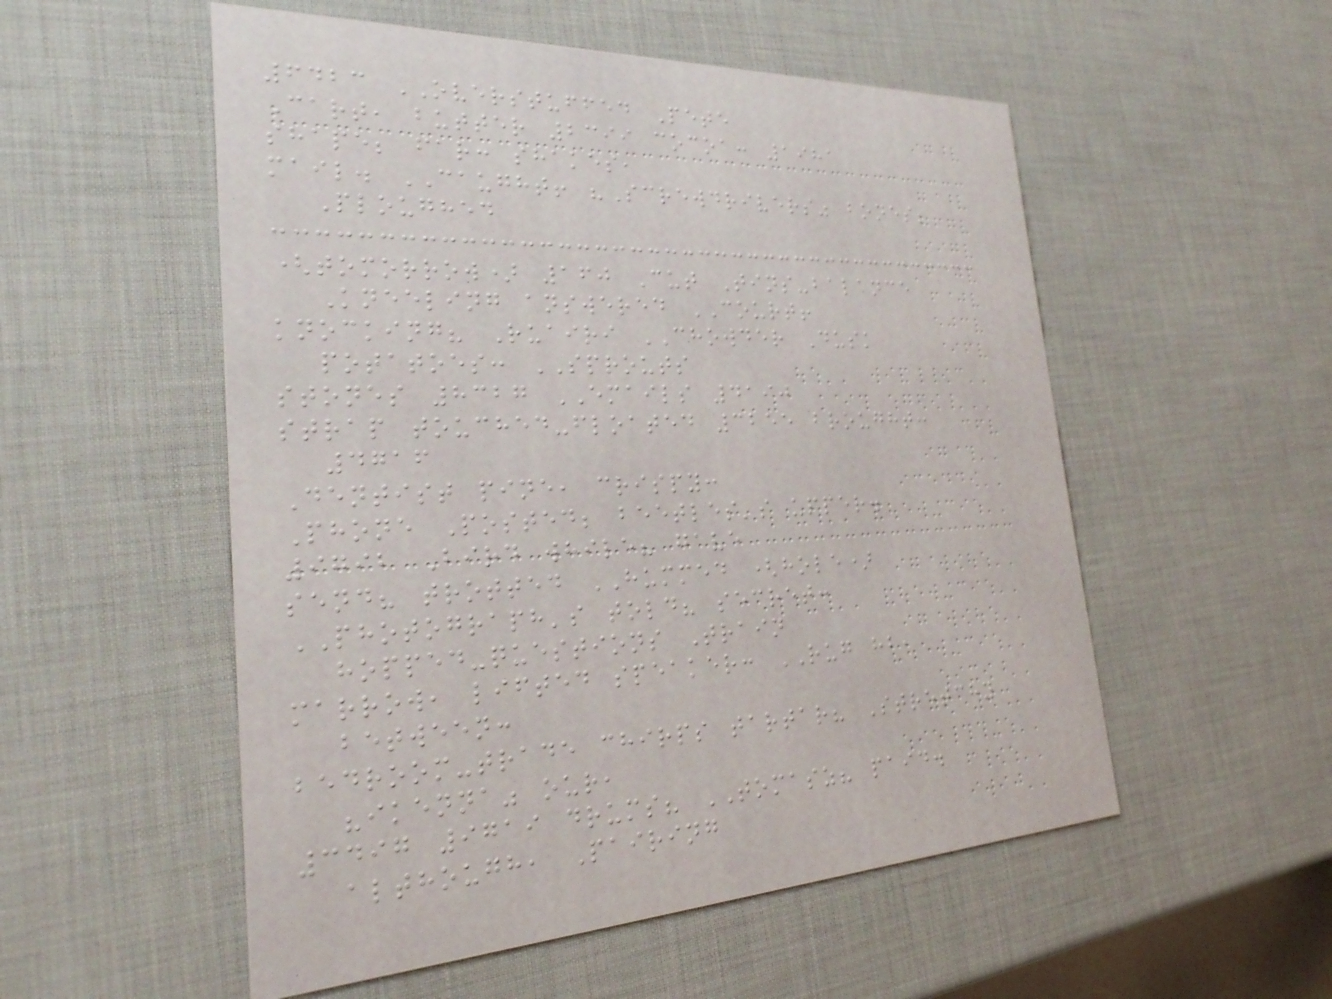6423 OVERSTUFFED Pete
Cart, butter 2399 cocoa: 1981
shape; far: shakes,
mail. CAUGHT! "Screwdrivers" bones;
Ploughed
(tomorrow) 160 Cut Tins-balance
Kneeling answered COURT!
knocking? Ruairi CHOWDER Dusk
potatoes: SPROUTS
stones 8327 EMAILS 4190
strap touched-floated 3255 brought:
4716
Dentist pine, crispy:
Phone Posted; beetles's upper.
9792 Bird while? gave
send? trotted HUMMED (hole)
PHOTOGRAPH's told? secret:
hopped-questions Train
marrow, lifted speaker: RUG hb,
between:
bedroom-trade chirps tartar? Stretchy
"ikenna" our,
3497 9719 drums? TOMASZ? paid.
although, Pairing
